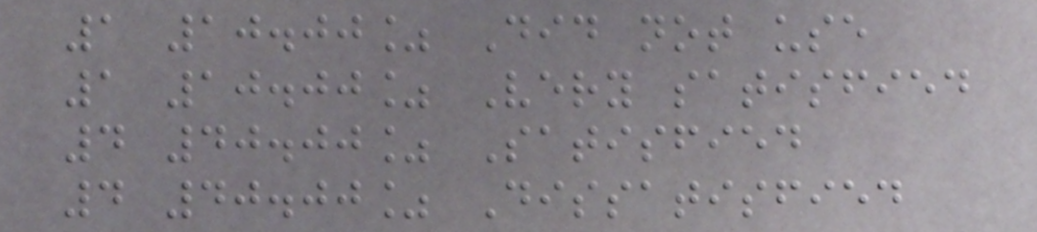1 10.00% Did not use
1 10.00% Very satisfied
4 40.00% Satisfied
4 40.00% Dissatisfied
